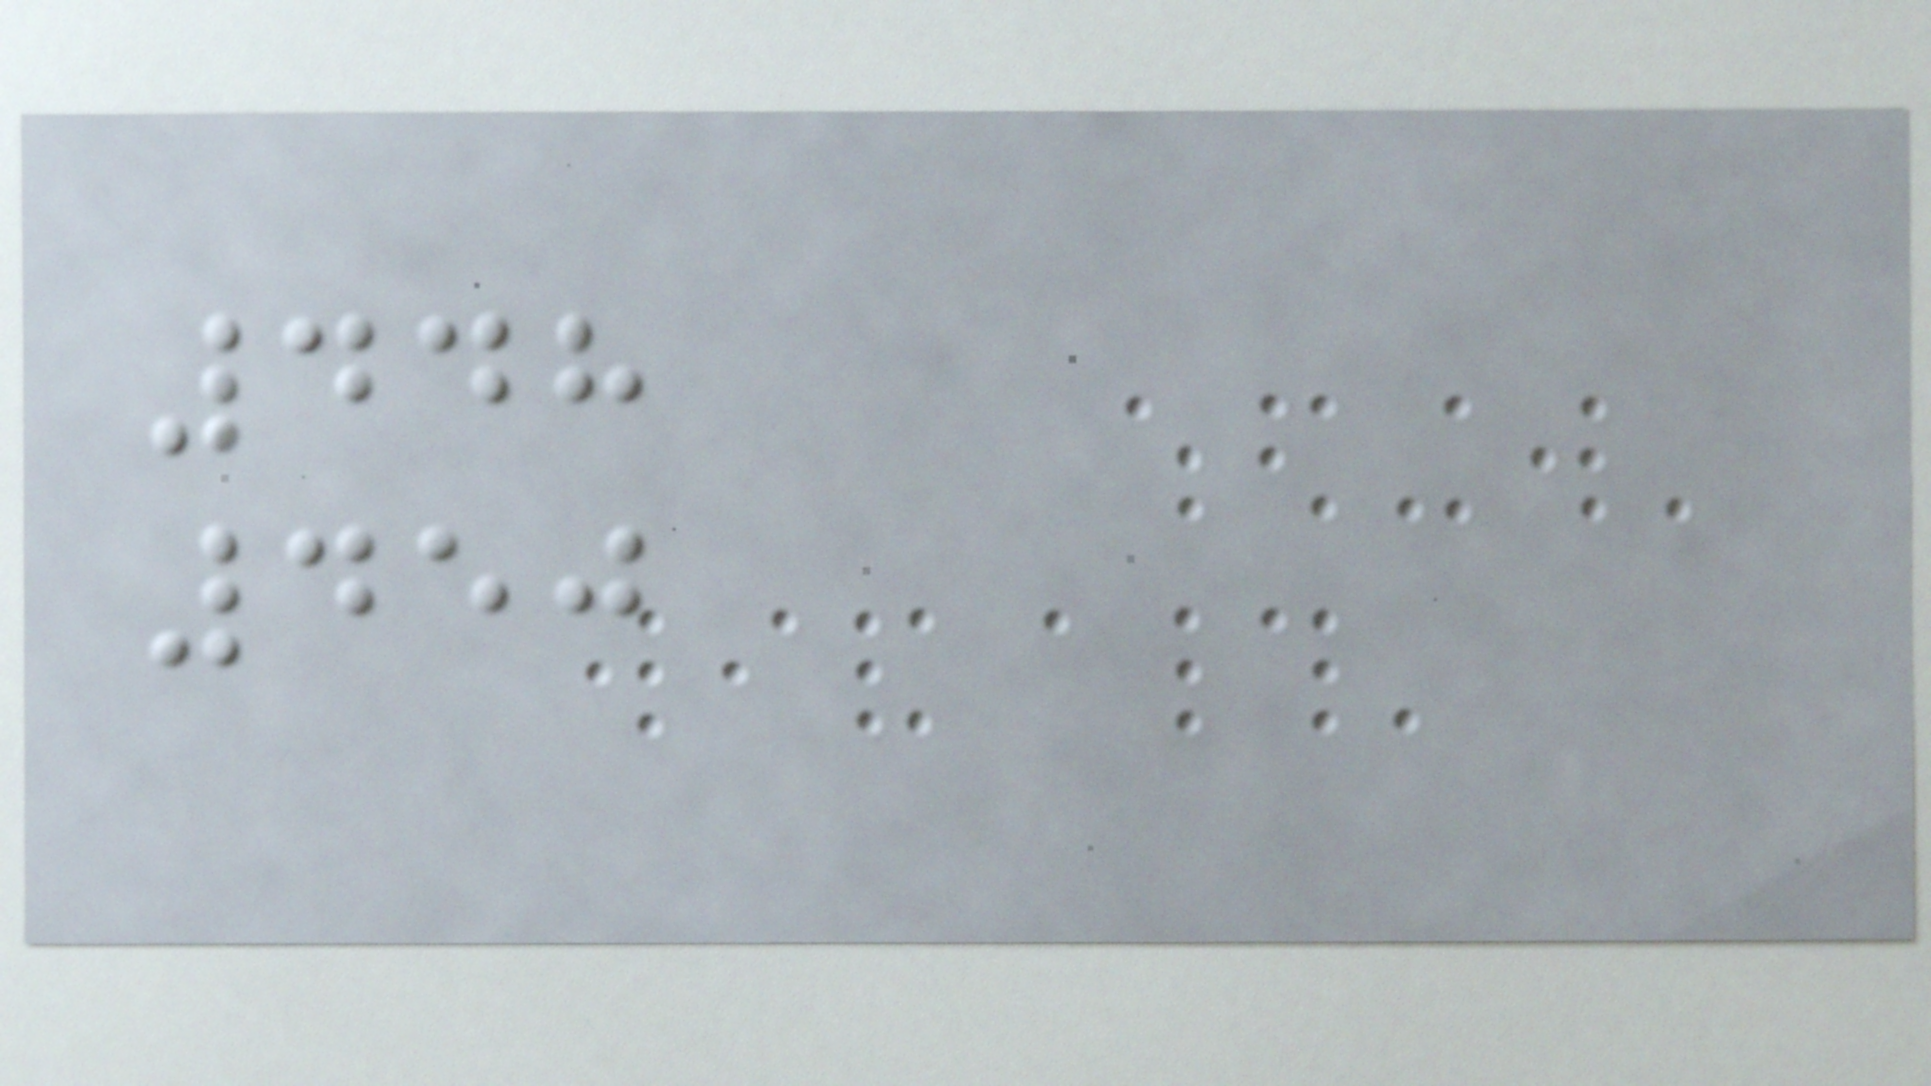448
450
